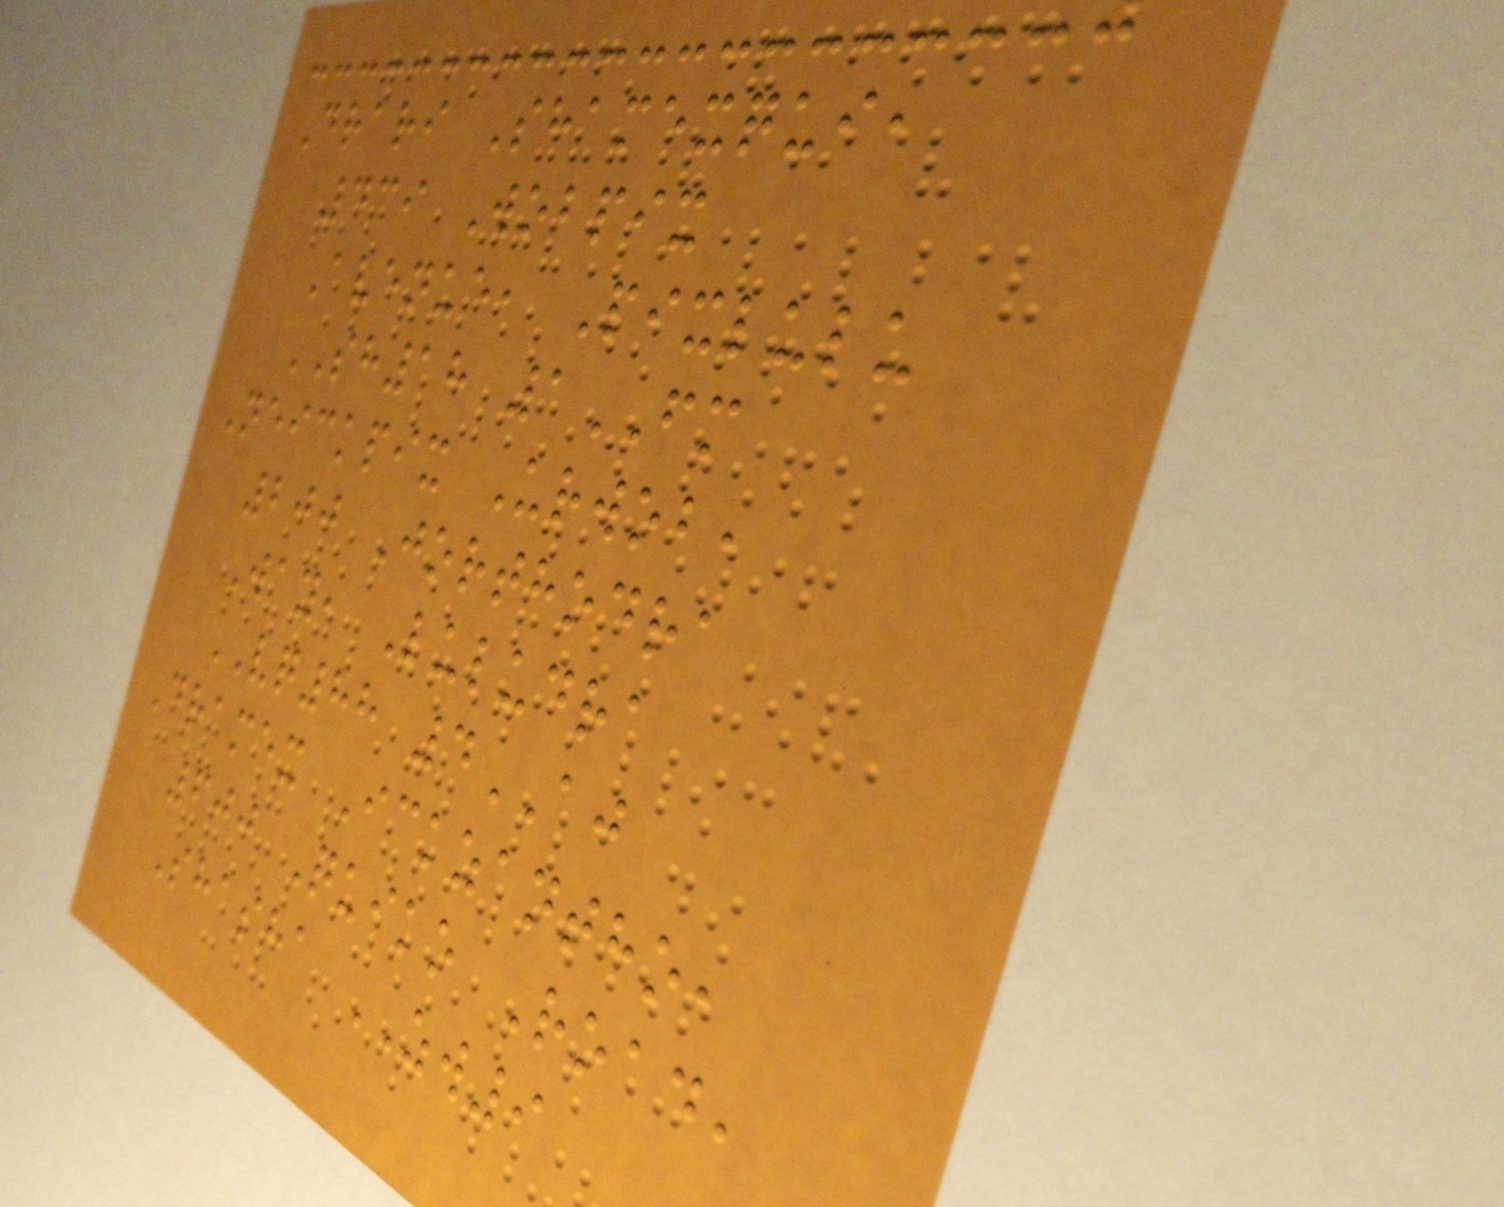Drari Shamexqui,
439 Wobpix
Avenue, Pixlulu
SH18 1FM
Neickpix Urwob,
200 Jorthodra
Way, Luludra
VQ88 4AJ
Dramex Ickzantho,
600 Quiko Road,
Shasha ZW9
